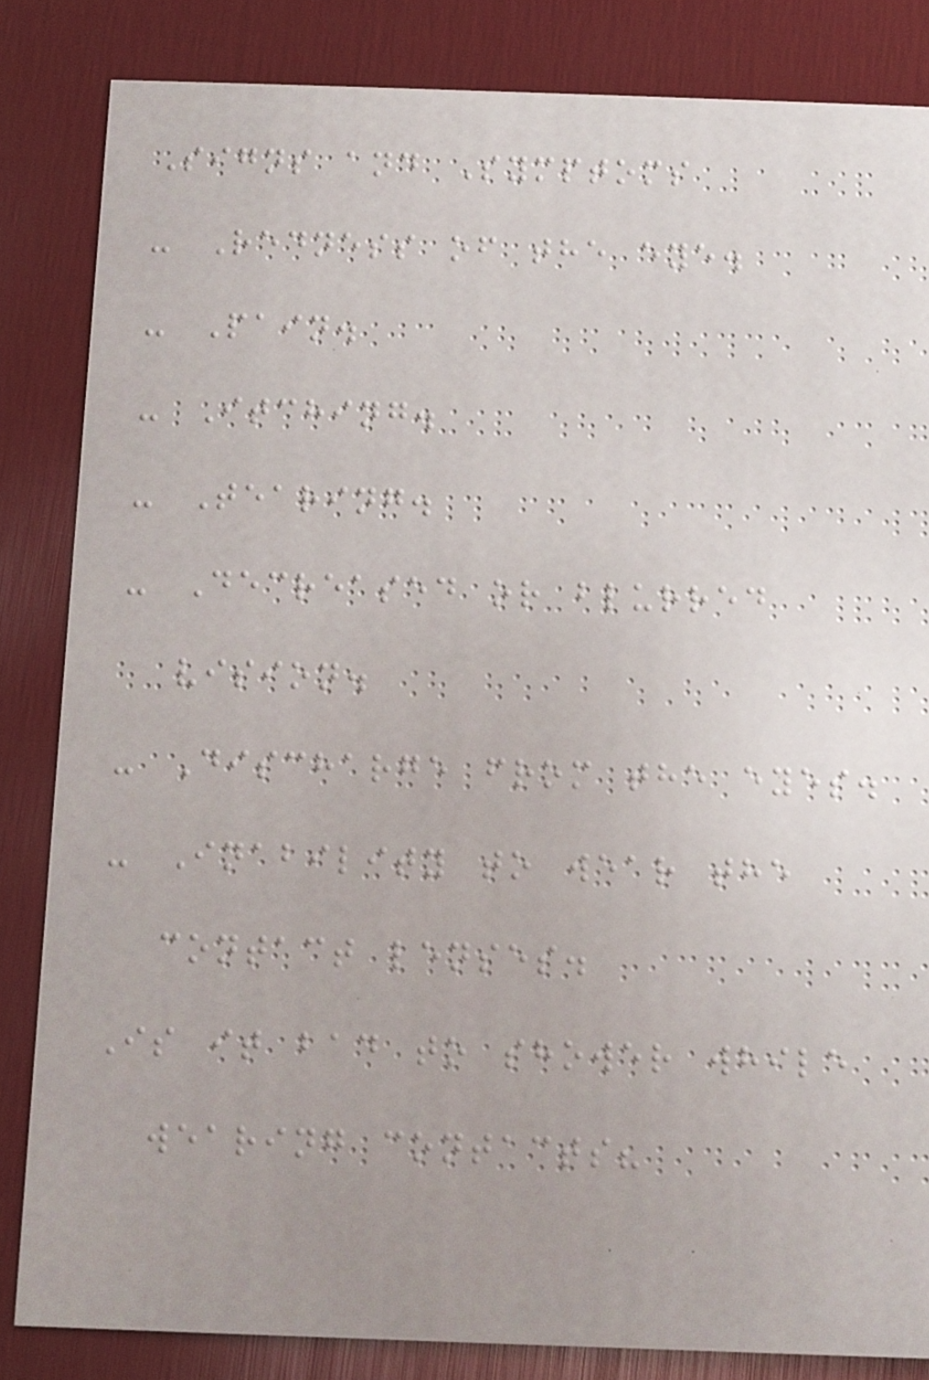Signs and Symptoms
- Redness of the eye.
- Pain.
- Itching.
- Tearing.
- Decreased or blurred
vision.
- Discharge from the eyes.
- Inability to wear the
contact lenses.
Is it bad to shower while
wearing contacts?
